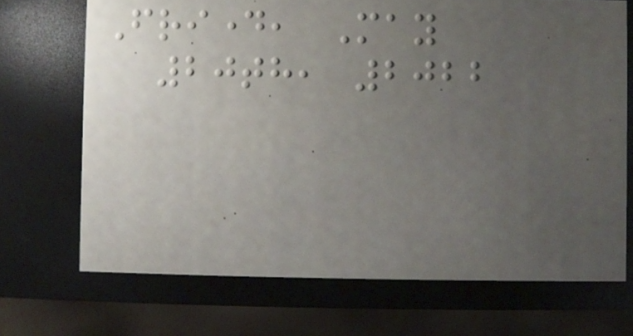Friday, May
20th, 2022
